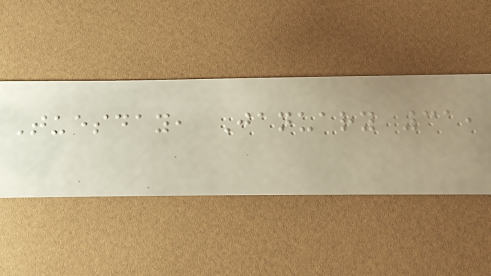Tuesday, January 31,
